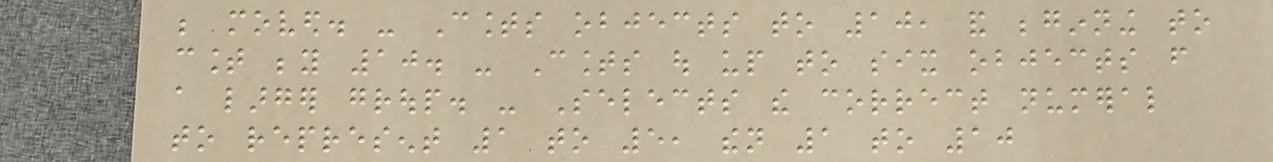be moved. - Counts objects to 10, and beginning to
count beyond 10. - Counts out up to six objects from
a larger group. - Selects the correct numeral
to represent 1 to 5, then 1 to 10
